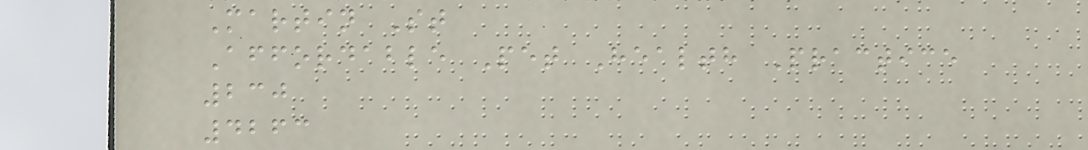Martin St
Affordable Pet Health Practice
230
4263
